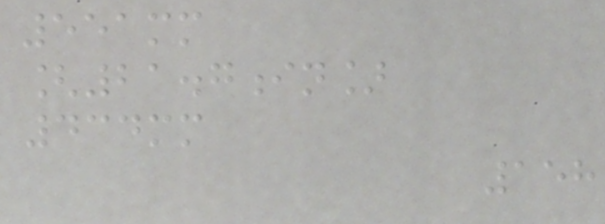551mm
[21.7in]
434mm
158
